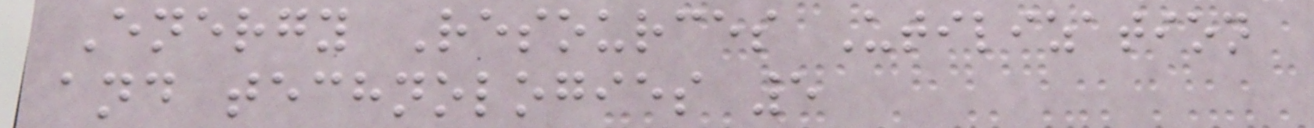Energy Resources Utilization
and technologies 5
